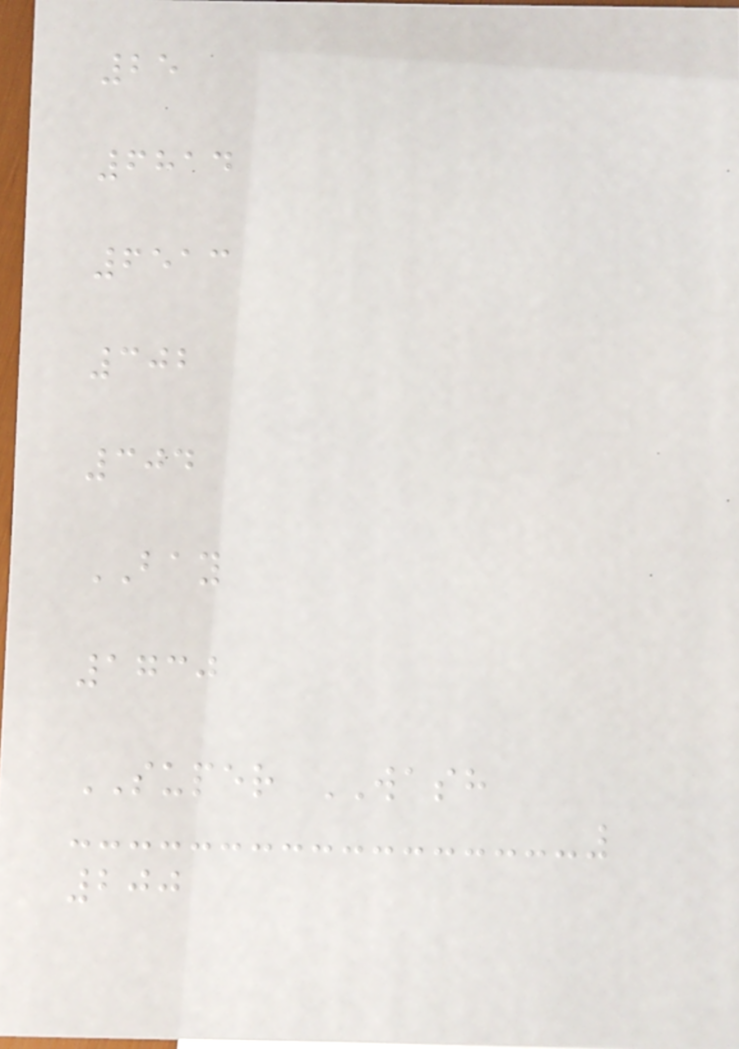25
6814
6513
302
304
BAY
1730
SUPER WASH
200
